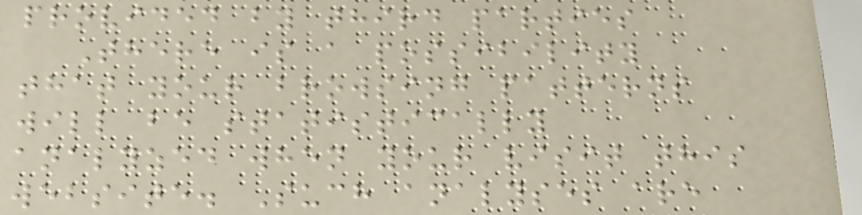provided by third parties
There is a possibility
that your browsing patterns
will be statistically
analyzed when your visit this
website. Such analyses are
